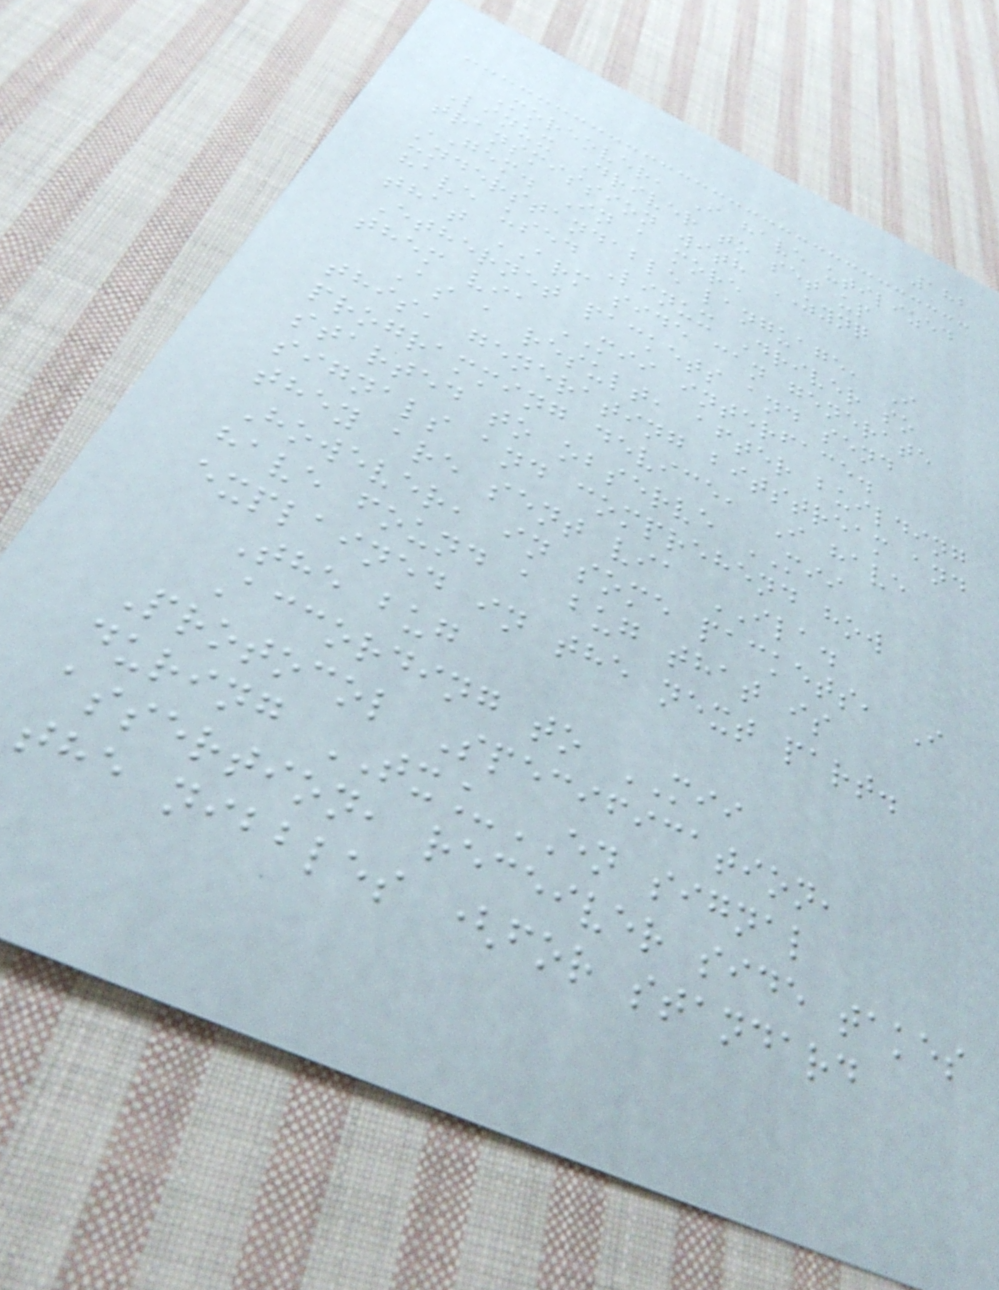182
Moreover, I have utilized
Linux Driver to set up
transmission with ZYNQ
GEM. In a more
understandable language, I
have used Linux Driver so
that ARM side can generate
Ethernet packets and send
them via MII interface.
As a result, after building
this, generating bitstream and
programming device, I have
started to observe MII
signals and comprehend how
they are sent via ILA.
However, in some packets, I
have found a bug that is
explained in the next part.
The bug
According to MII
Protocol Specification,
during TX_EN signal
assertion, receiver side takes
the nibbles (for standard
